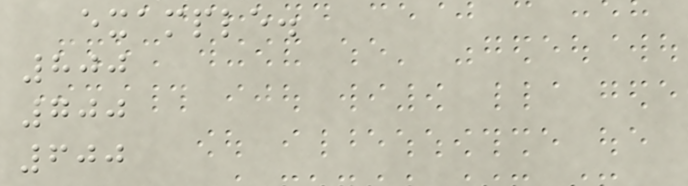example.
800
700
600
